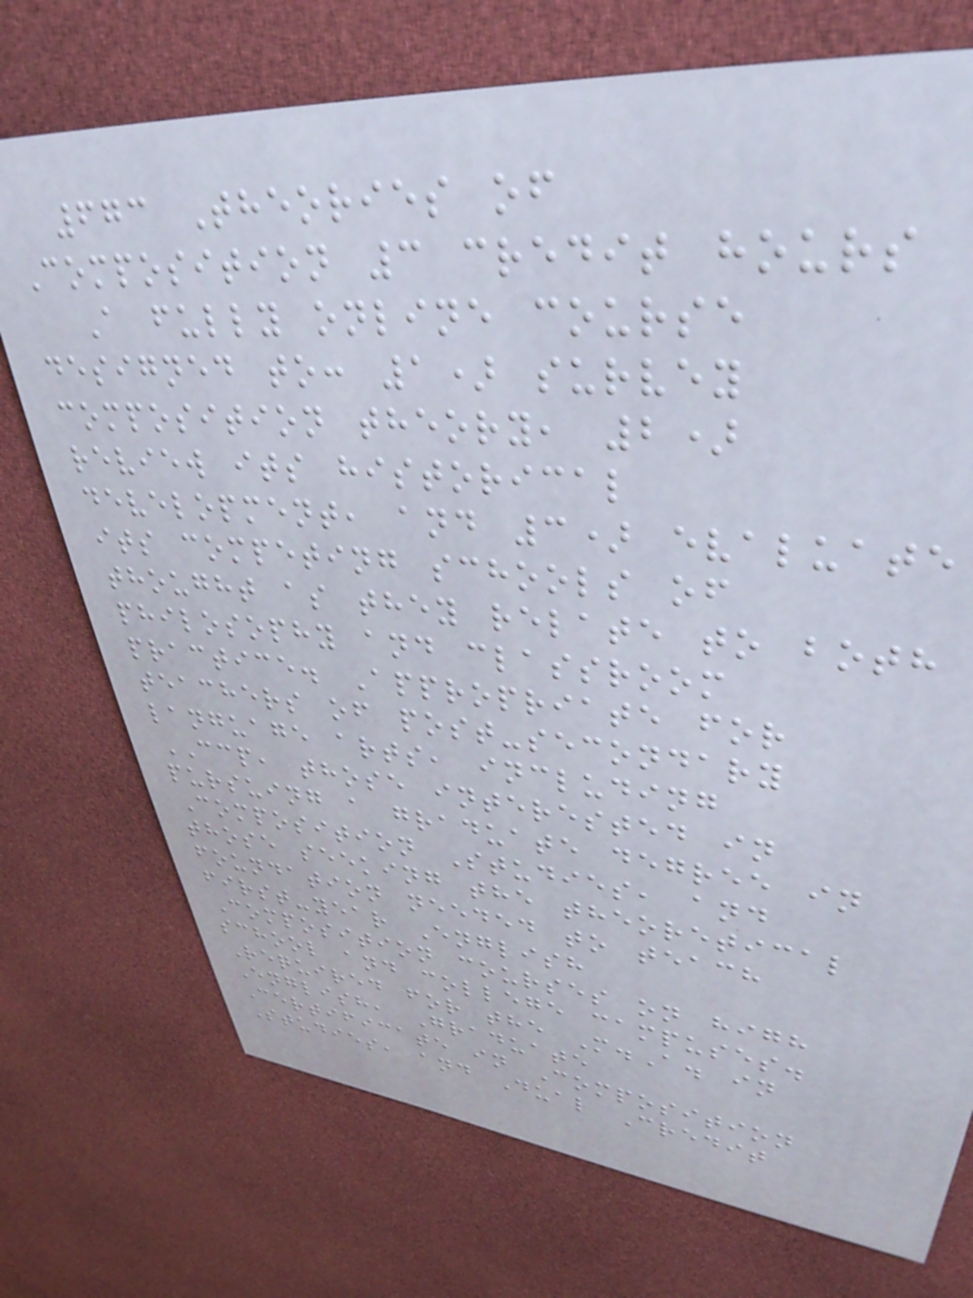673 Theories of
Composition 3 credit hours
A fully online course
designed to: 1) survey
composition theory, 2)
review its historical
development, and 3) evaluate
its competing schools of
thought as they relate to both
philosophy and classroom
practice. Appropriate for
teachers of post-secondary
language arts, including
CCP, those interested in
pursuing a graduate degree in
Composition Studies, and
those seeking the theoretical
foundation needed to teach
first-year English
Composition courses on high
school and college campuses.
Required for the M.A. in
English, Graduate
Certificate in Composition
Studies, and Dual Credit
